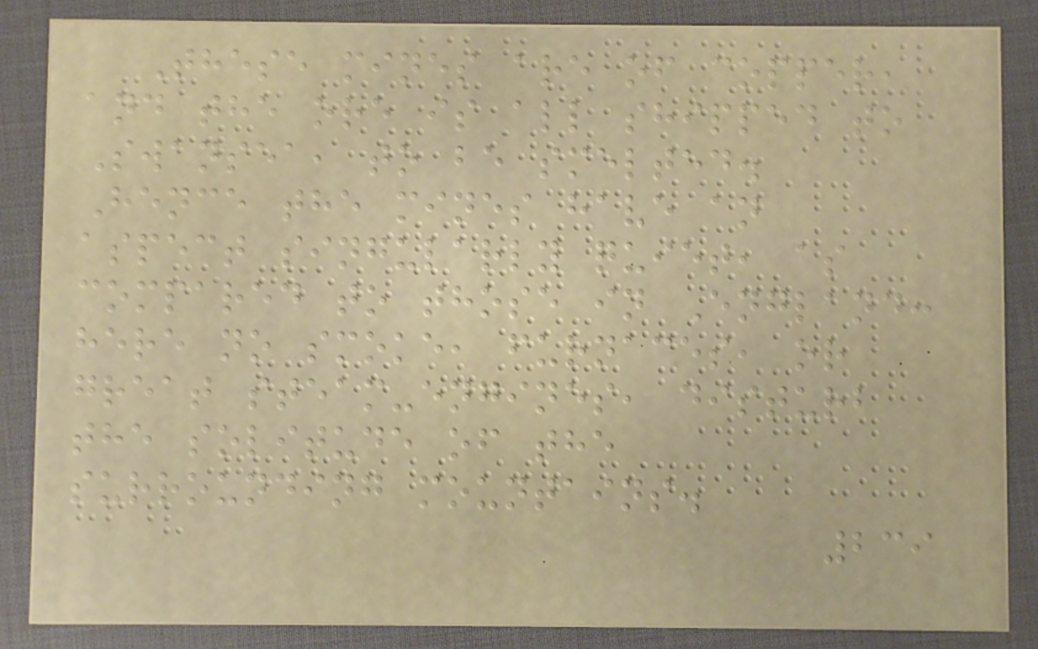These mines are of copper,
and the ore is all shipped to
Swansea, to be smelted.
Hence the mines have an
aspect singularly quiet, as
compared to those in England:
here no smoke, furnaces, or
great steam-engines, disturb
the solitude of the
surrounding mountains.
239
